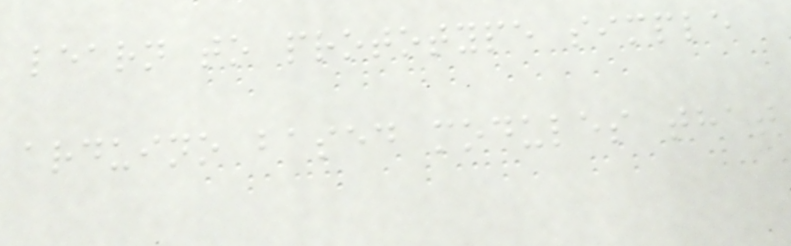learn to prototype simple
arduino based modules that
